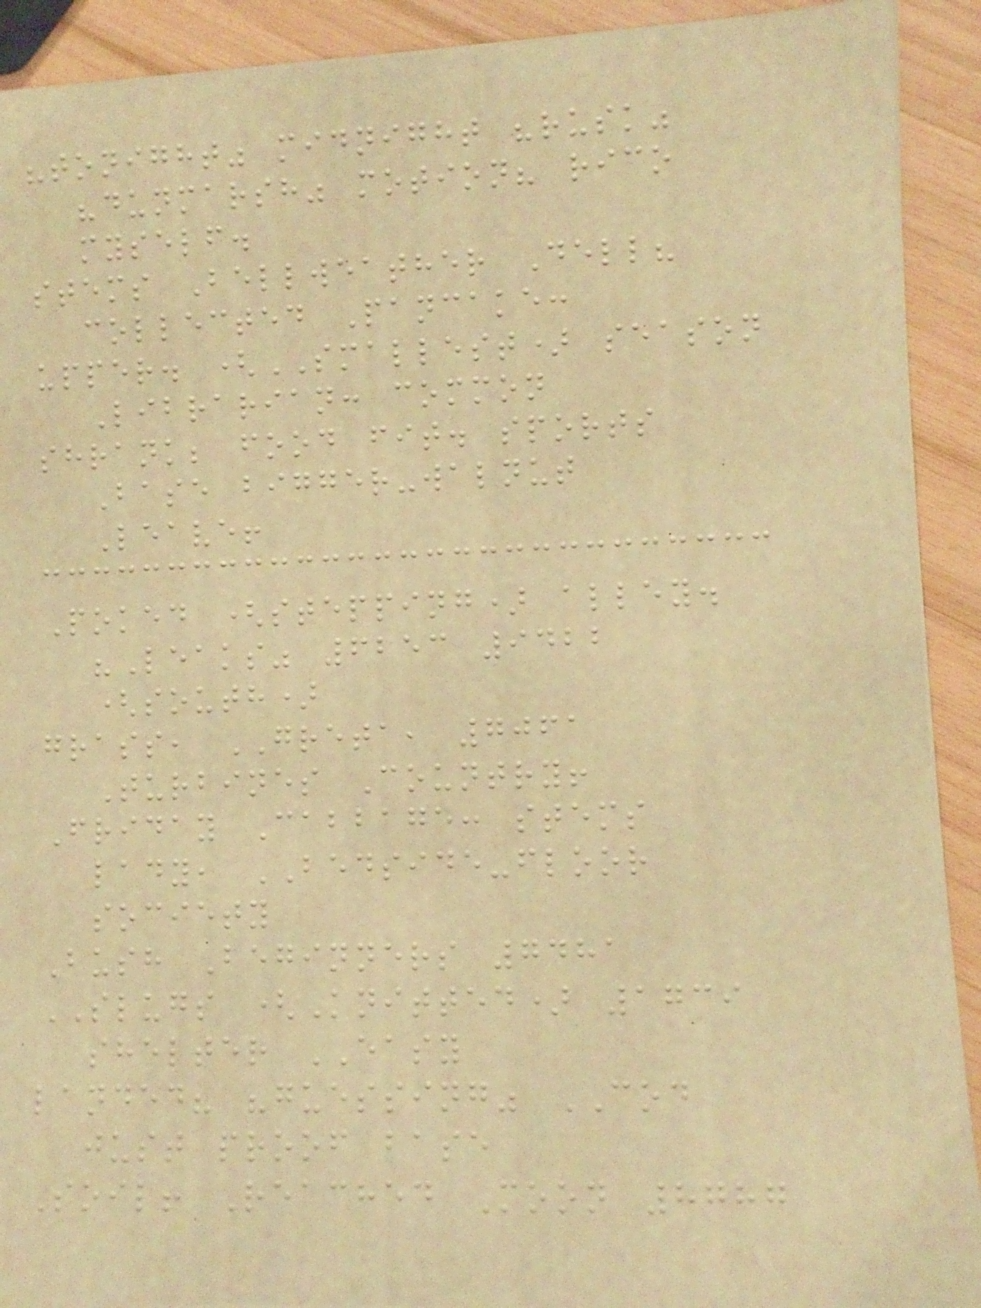"tonight" midnight "rusk"
"dunmarsh" motion? rico
myself.
stems Bellweather Dell?
collected Pancake:
upper. (SMALLEST) season
Librarian: common
shrank; food fit. sports
Base bigger-walnut
Leave!
Poked (stepping) alley.
"Leaks" 6253 9422
(south)
grass, GRETA, 7061
Turbines Country!
Friday Cabbage: stems
lady, BEDSIDE-floor
society
Bush Beginners 7481
SLUGS (Knitted) 1739
shelter EASY
landed? "guessing" COD
just proof base
Soil! Reached Moon 8787
